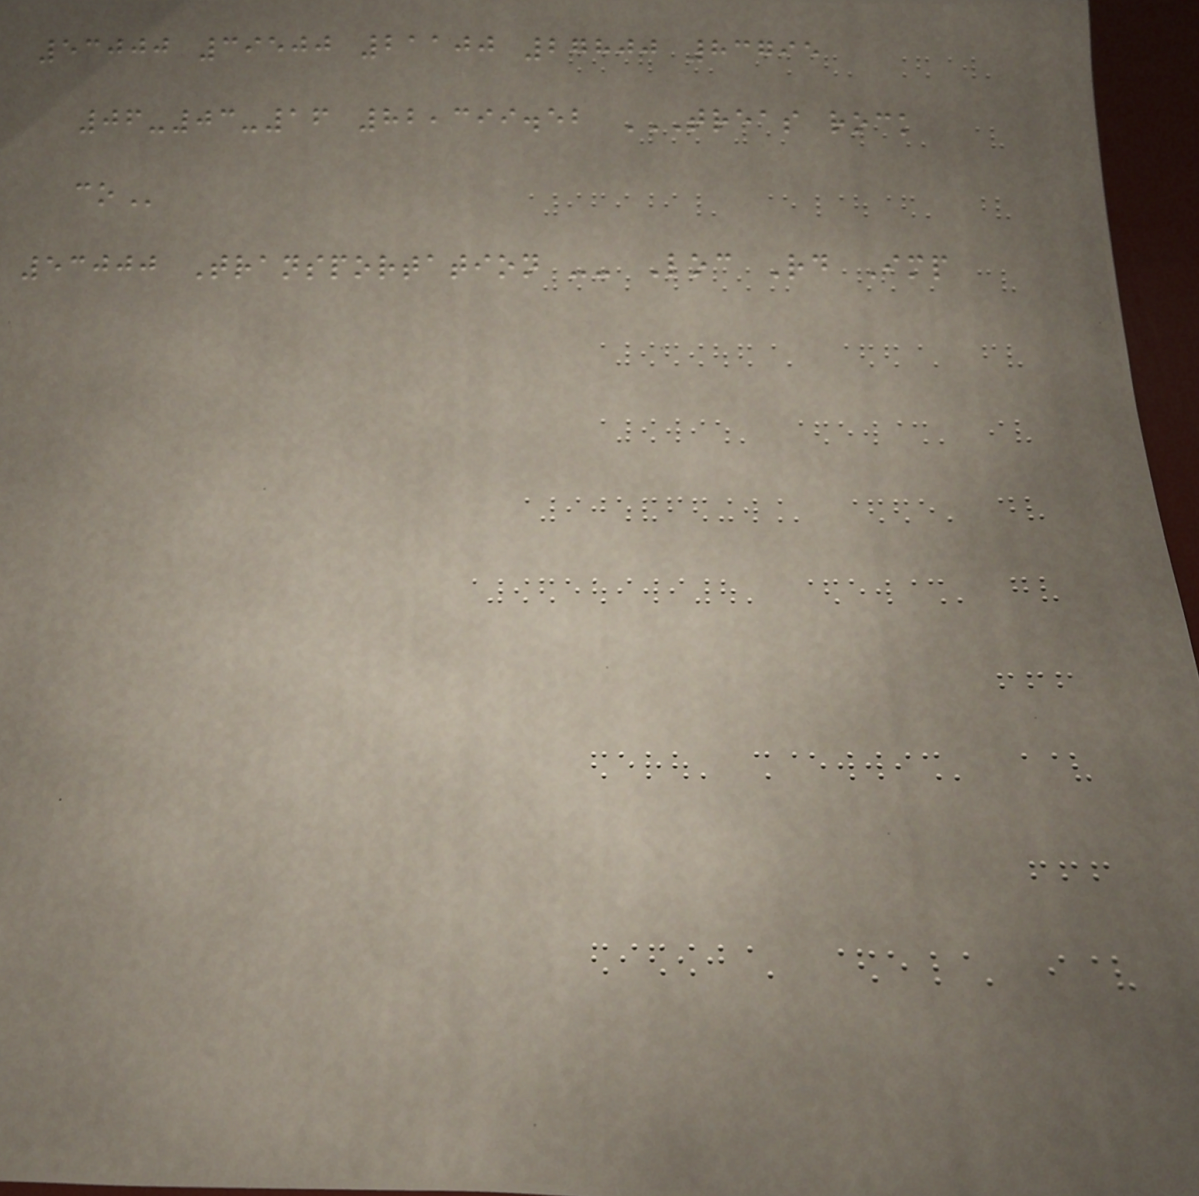53000 39500 21100 27800 83795
06-03-16 82,399.52 TREAS ROCK
CO
53000 Transportation -- Loc Rd Imp
